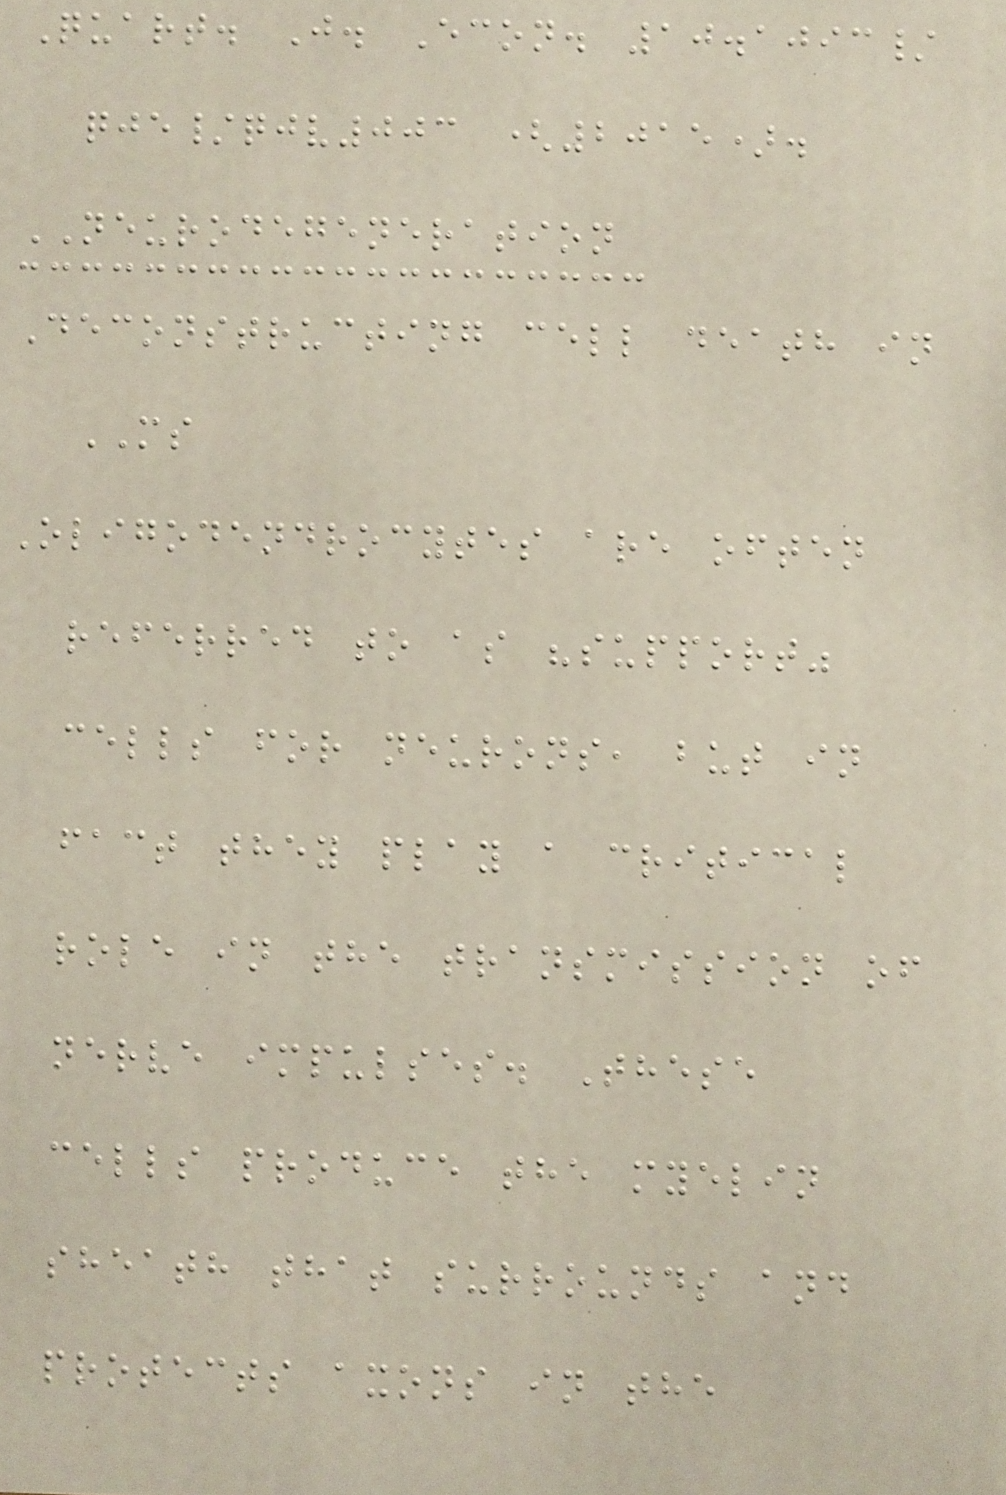Quart. J. Econ. 10.1093/
qje/qjv003 (2015).
NEURODEGENERATION
Deconstructing cell death in
MS
Oligodendrocytes are often
referred to as "support"
cells for neurons, but in
fact they play a critical
role in the transmission of
nerve impulses. These
cells produce the myelin
sheath that surrounds and
protects axons in the
